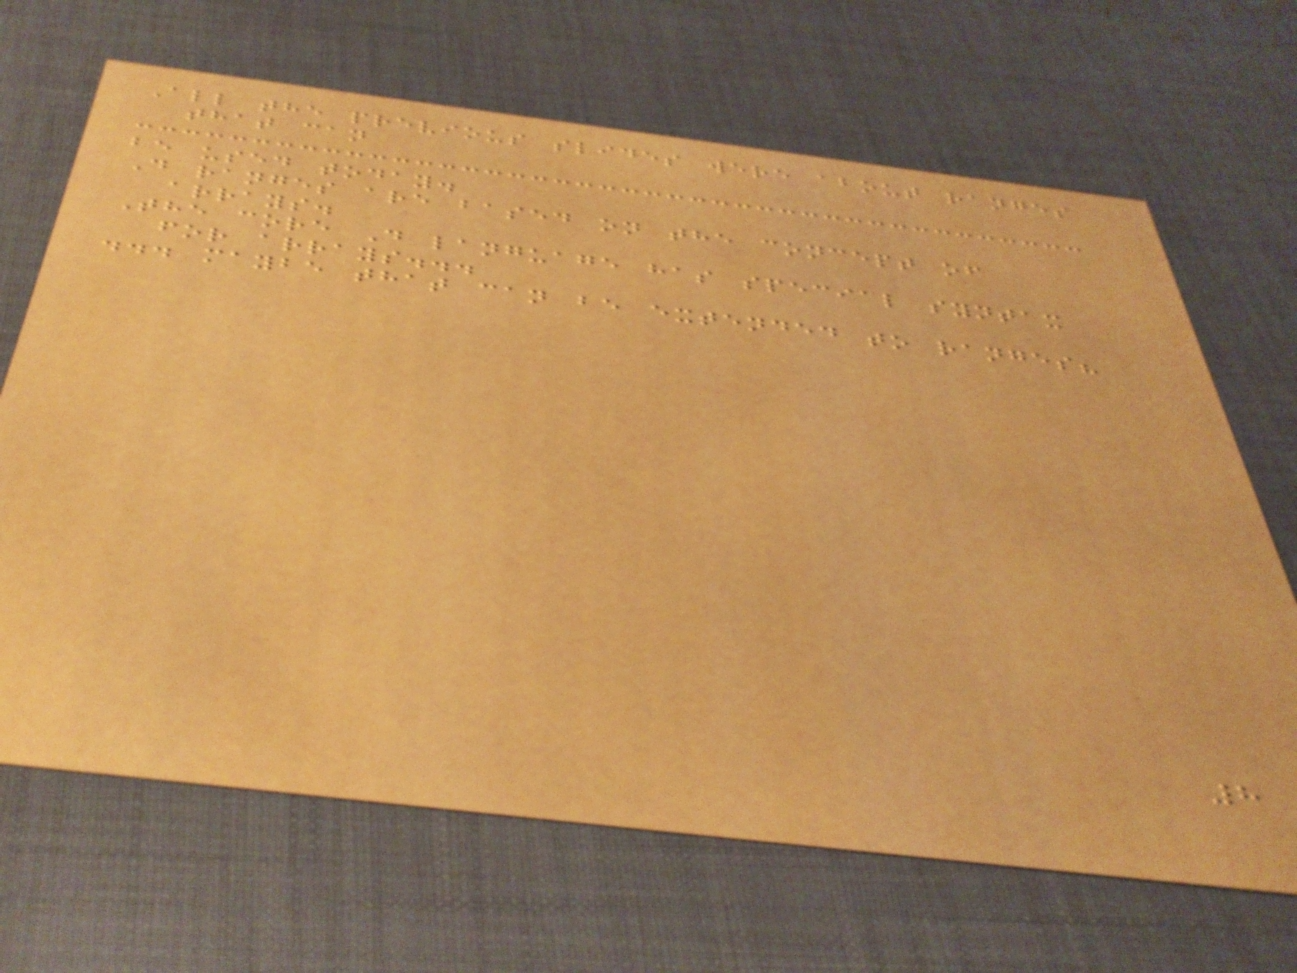All the previous slides were about ranges
that can
be used today.
D ranges are based on the concept of
arrays.
The core D language has special syntax
for arrays...
... maybe that can be extended to ranges?
8
